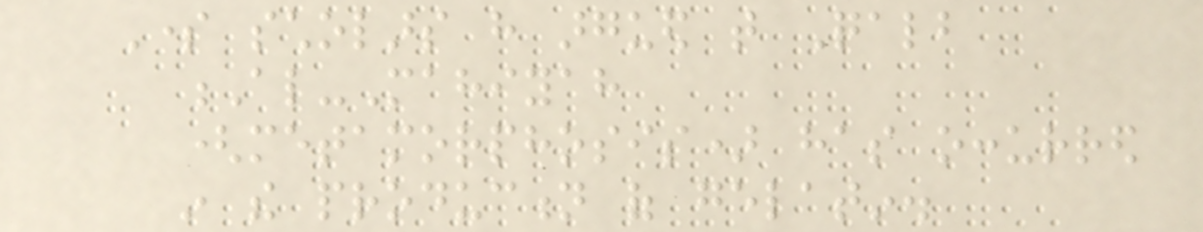Some scholars have argued that Qalb
Al-Mahiyah
(metamorphosis) has occurred
in the production of gelatin.
